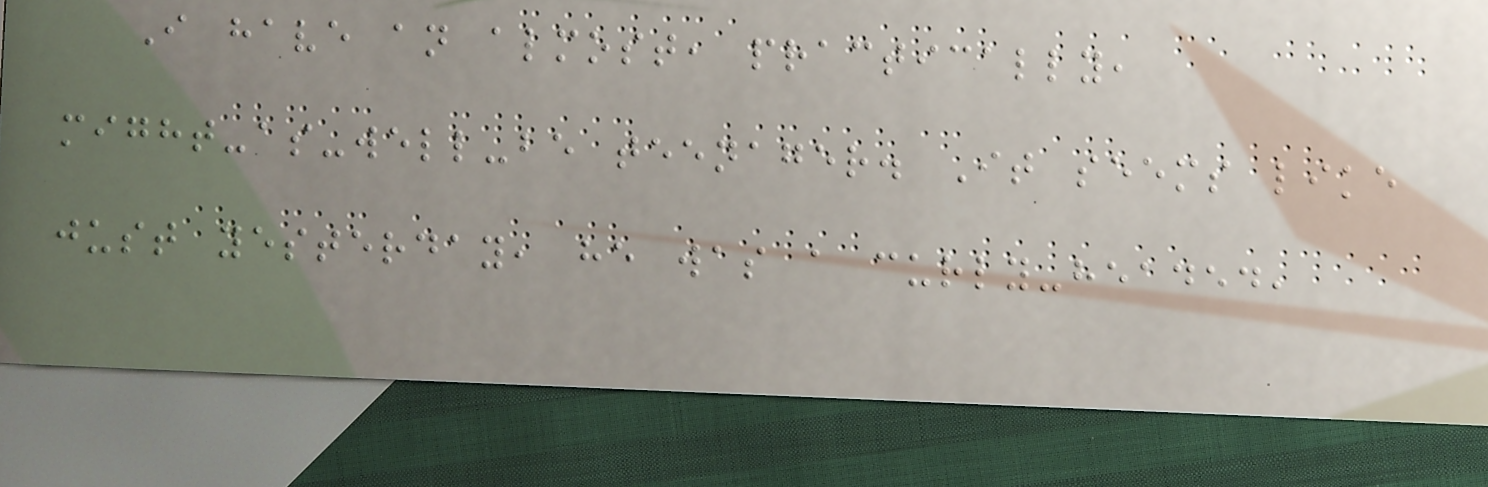I have an almost, practically,
might-as-well-be teenager. It seems like
just yesterday, he was a curly-headed,
